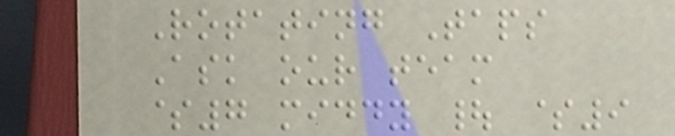Rotating Taps
Ask our team
$7 middy | $9
